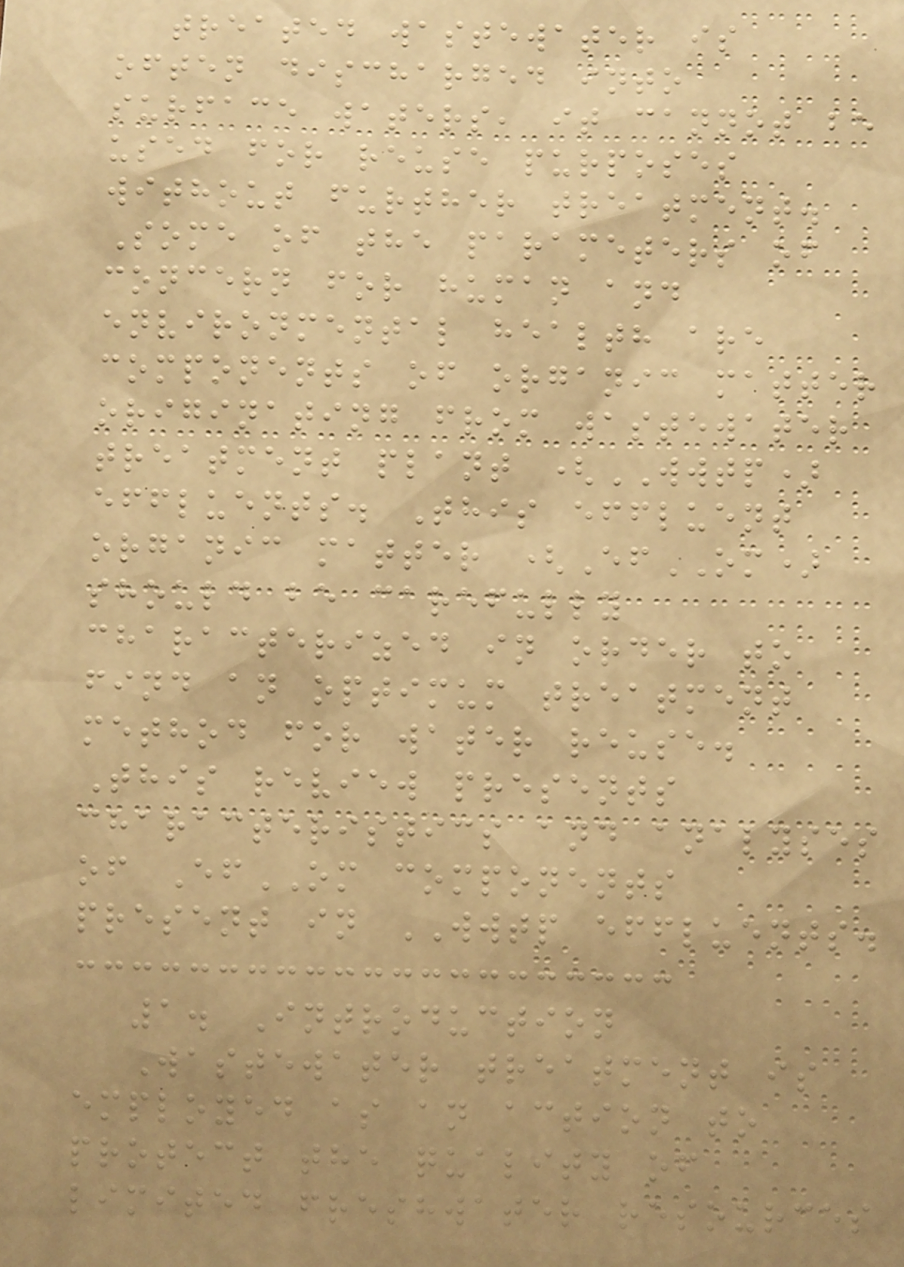treated wastewater is
often discharged into
surface waters, it cannot be
used for reuse purposes
without further treatment.
Some of the parameters of
concern for human and
environmental health are
components of organic matter
originating from wastewater
treatment plant (WWTP)
effluents. This effluent
organic matter (EfOM)
should be carefully
characterized in order to
find an optimum treatment
method for water reuse.
This review presents
characteristics and analyses
of EfOM components
present in WWTP effluents.
1. Introduction
Wastewater treatment is
employed as an action to
protect the quality of
limited freshwater resources
